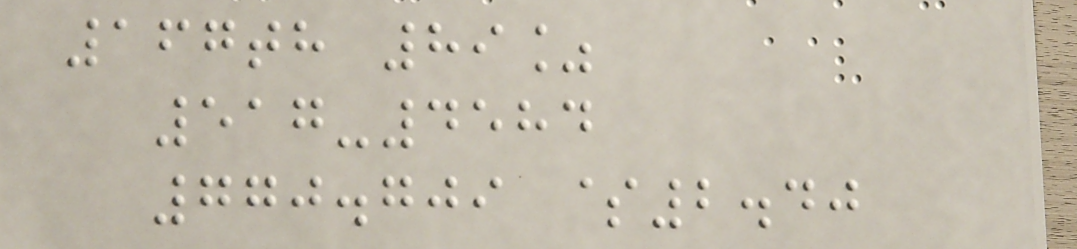167th 89%
517-4584
770.709 $2.40
